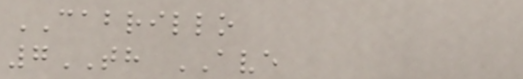CABRILLO
7TH AVE
